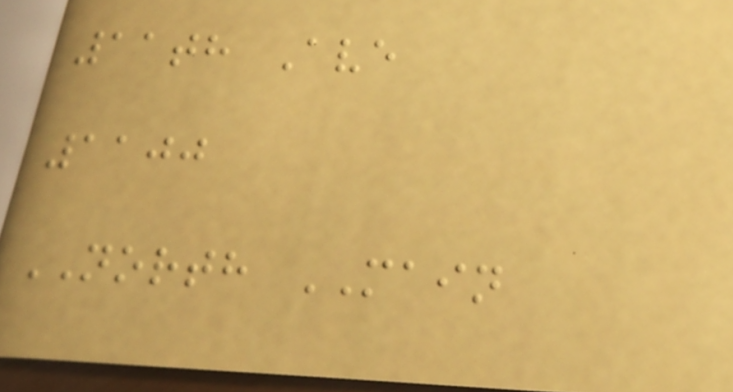11th Ave
1100
NORTH MAIN
